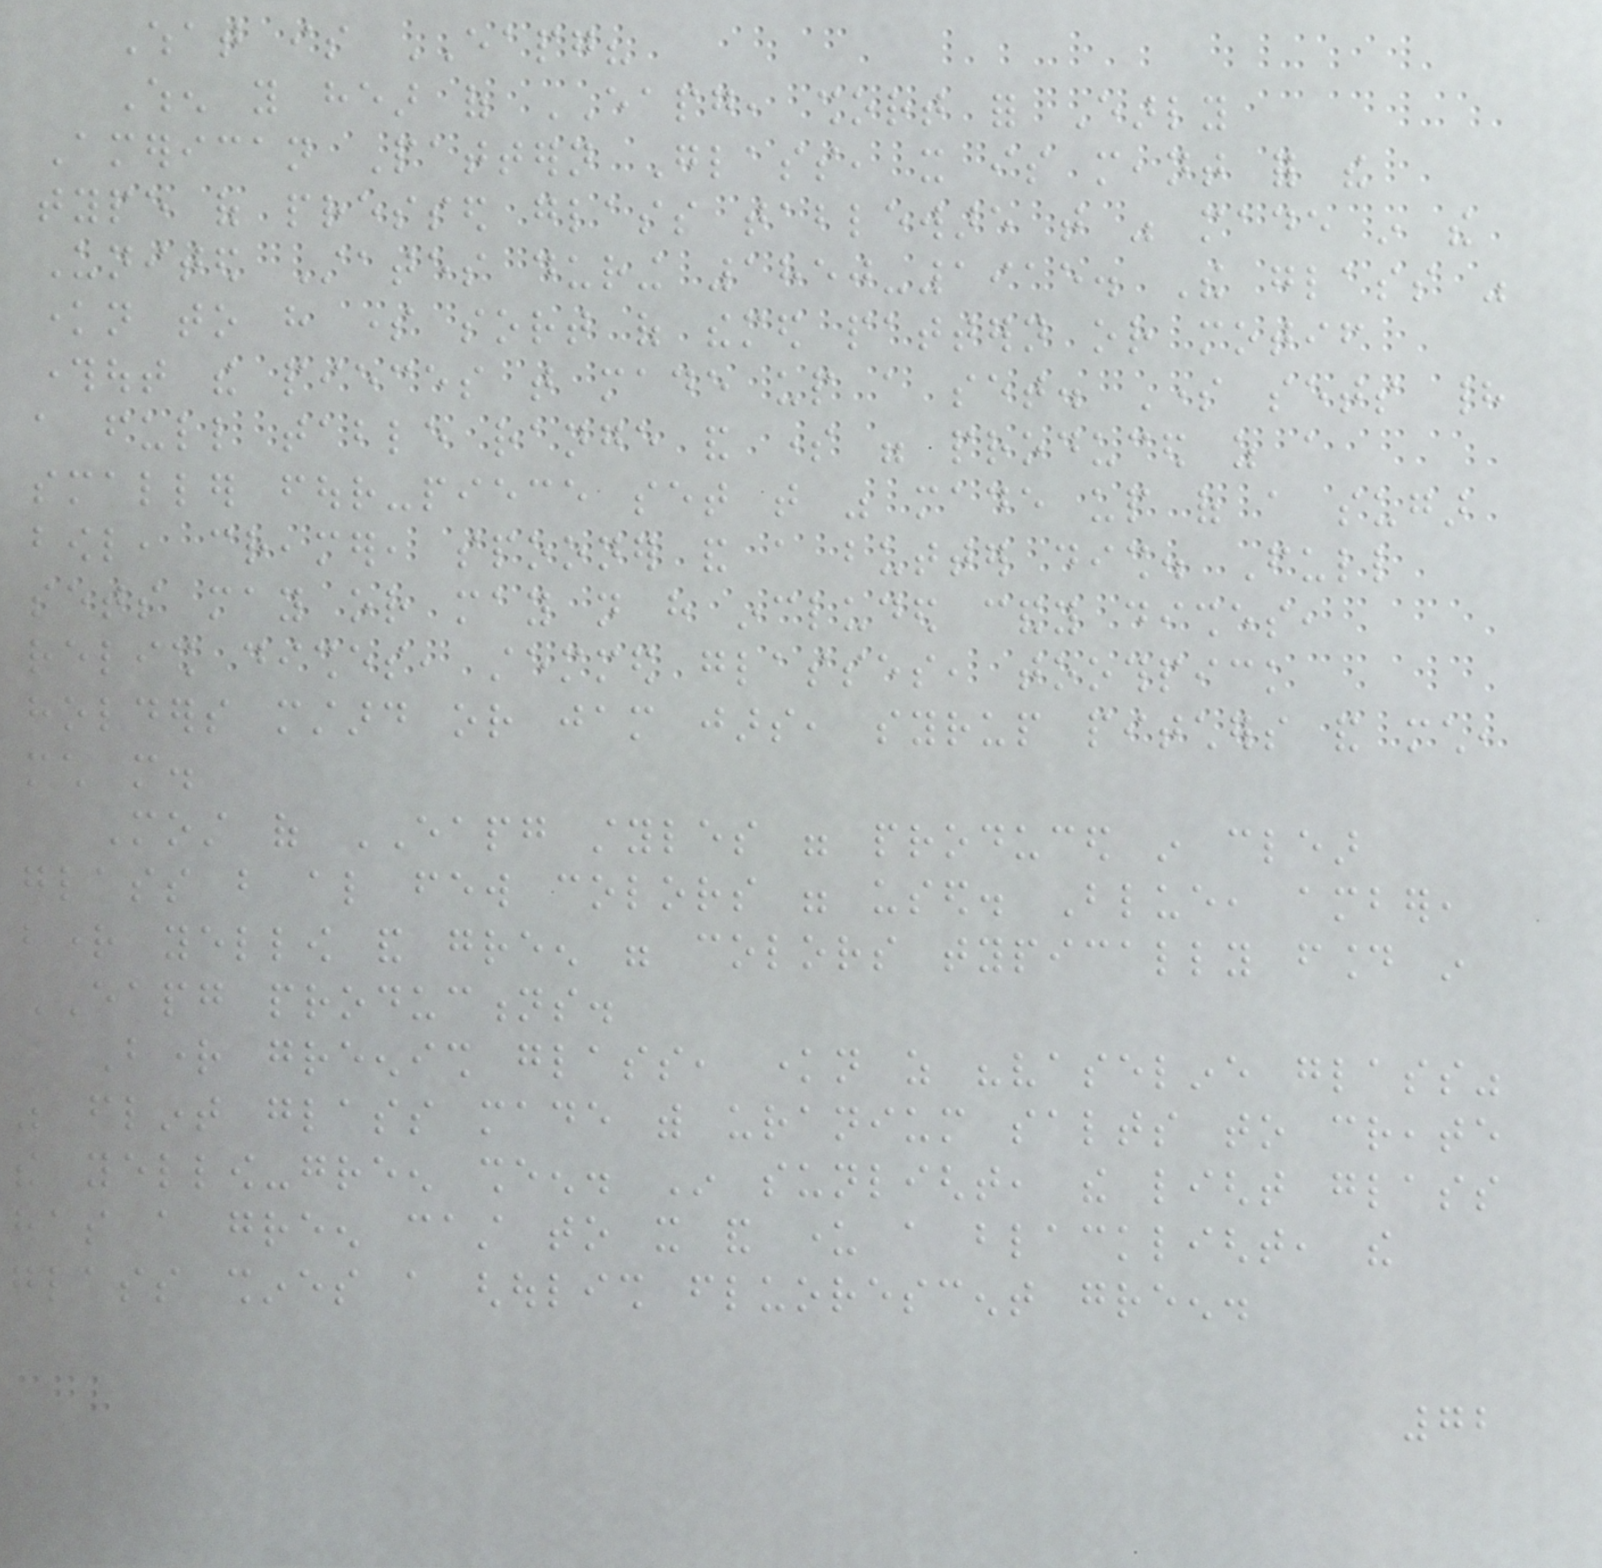What is EAPG?
When you hear of EAPG, short for Early
American Pattern Glass, it is meant for the
type of pressed glass tableware that was made in the
United States during 1850-1915. The glass was
known to have some sort of themed pattern or motif
throughout the pieces that made up a set. Some sets had
a full table range and some were produced as a
smaller four-piece set that was made up of a sugar
bowl, creamer, spooner and a butter dish. Full
sets may or may not have included candy dishes,
relish dishes, stemmed glasses, toothpick
holders mustard or jam jars, syrup pitchers and much,
much more.
Most of EAPG styles were produced in clear
glass but also few colors were used. Blue, amber,
bright yellow and green were colors typically found in
EAPG productions.
Bright greenish glass, known as "vaseline glass"
was flint glass made with uranium salts to create
the yellow-green sheen. In sunlight, the light glass
has a green cast to it and under a blacklight, the
glass shines a ghoulish fluorescent green.
72
